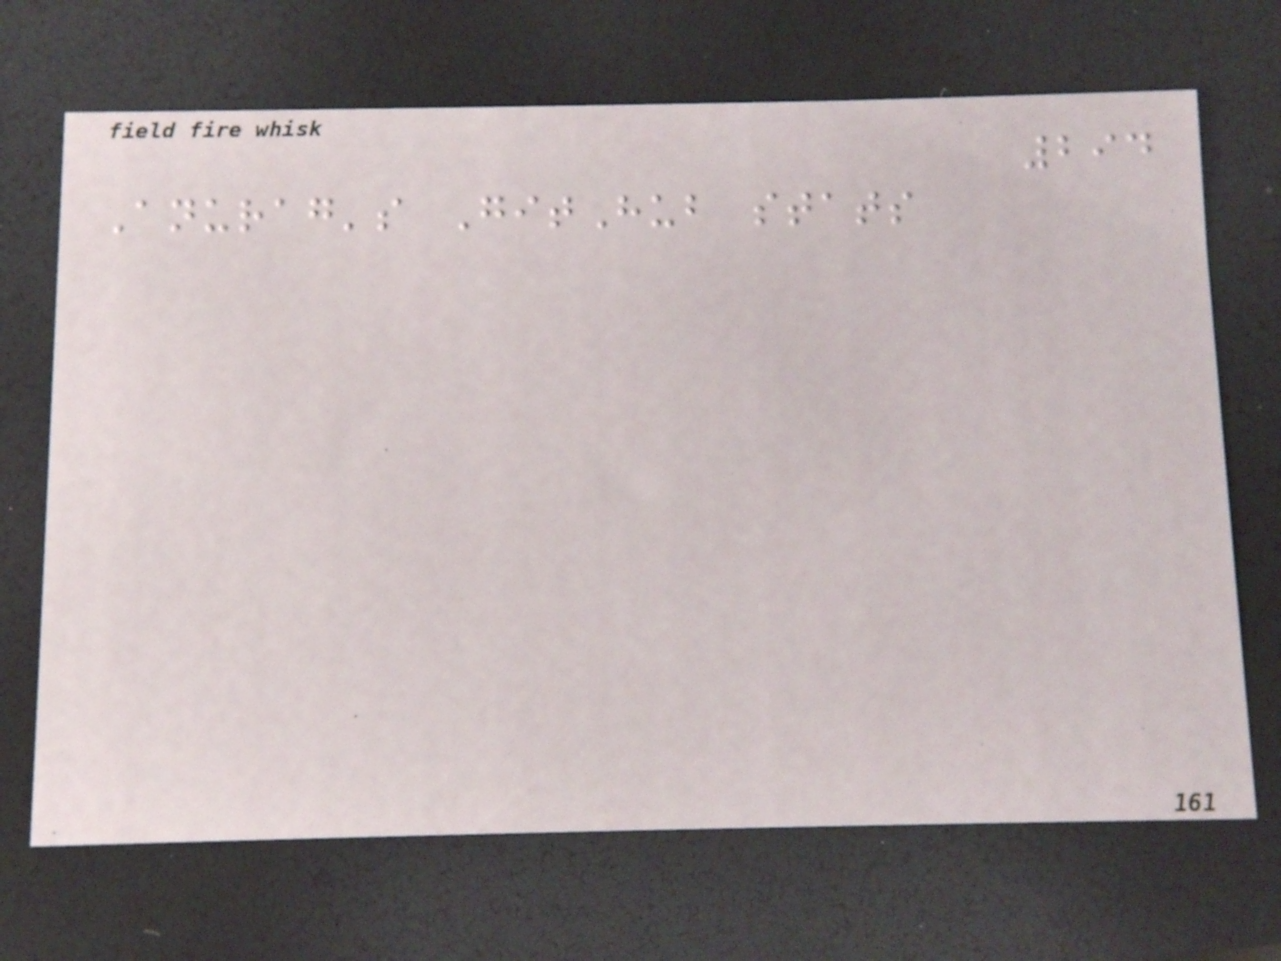294
Anurag's GitHub stats
